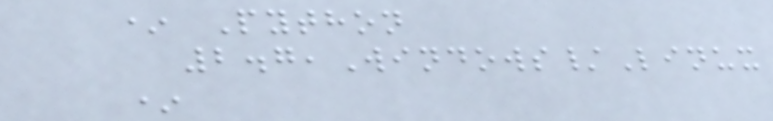* Python
2.7,Windows/Linux
*
